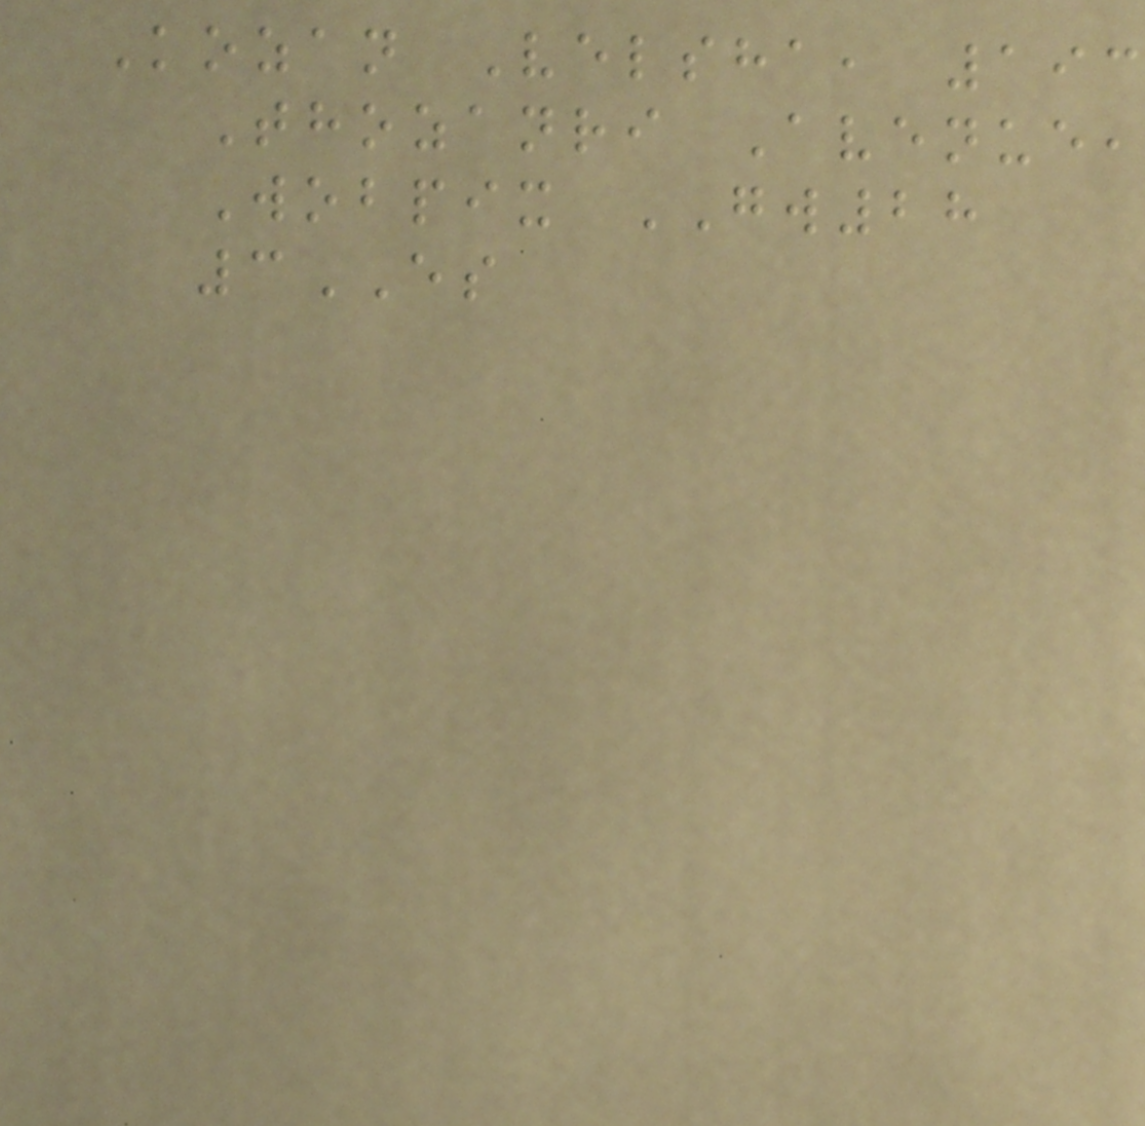Kozan Velsha, 193
Thozanri Avenue,
Wobpix GW28
3ES
